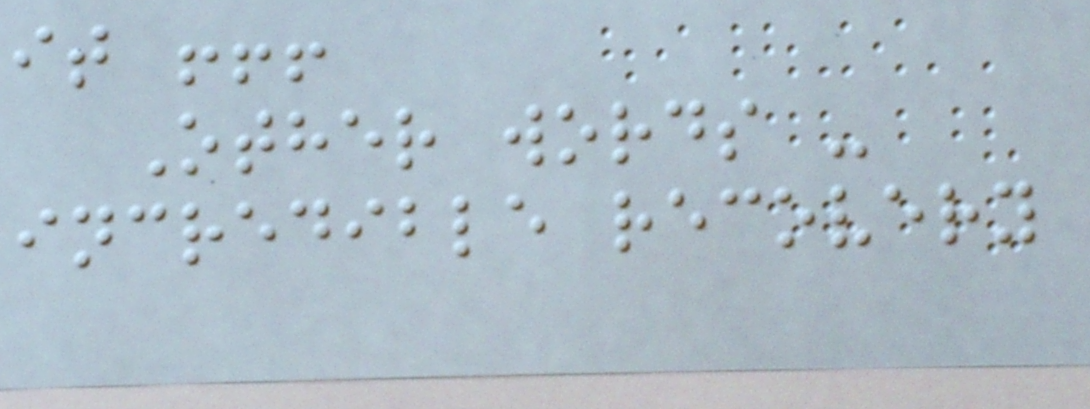it !!!
Other words -
incredible recovery
